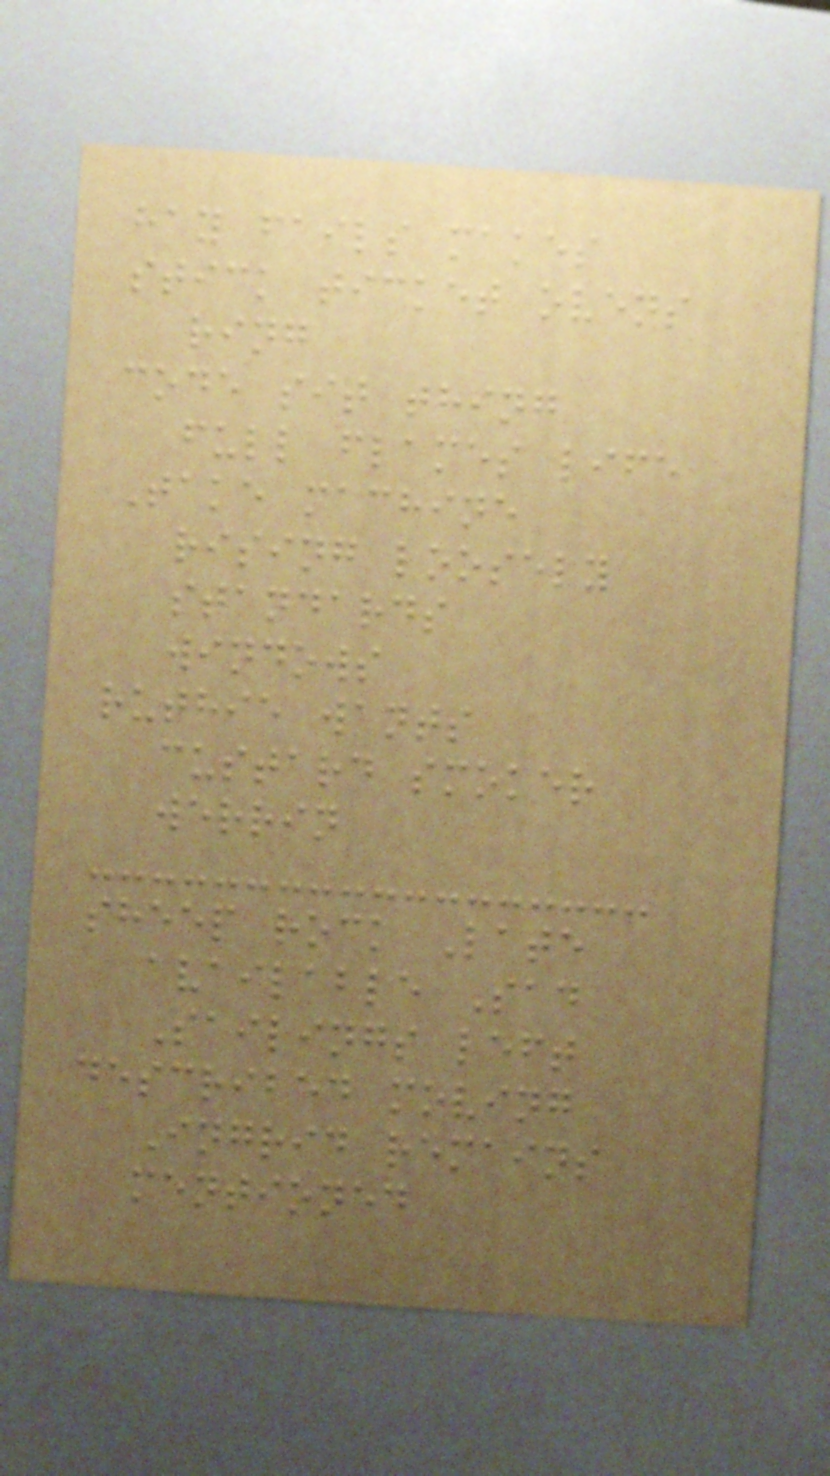hay fails makes
stick ticket ovens
ring
code sit thing
full flames life
Take machine
rising loosely
standards
windows
ruthie wants
custard smoker
werrin
sheep rock Late
available Sad
Sailings left
described moving
Ingrid remains
mentioned
